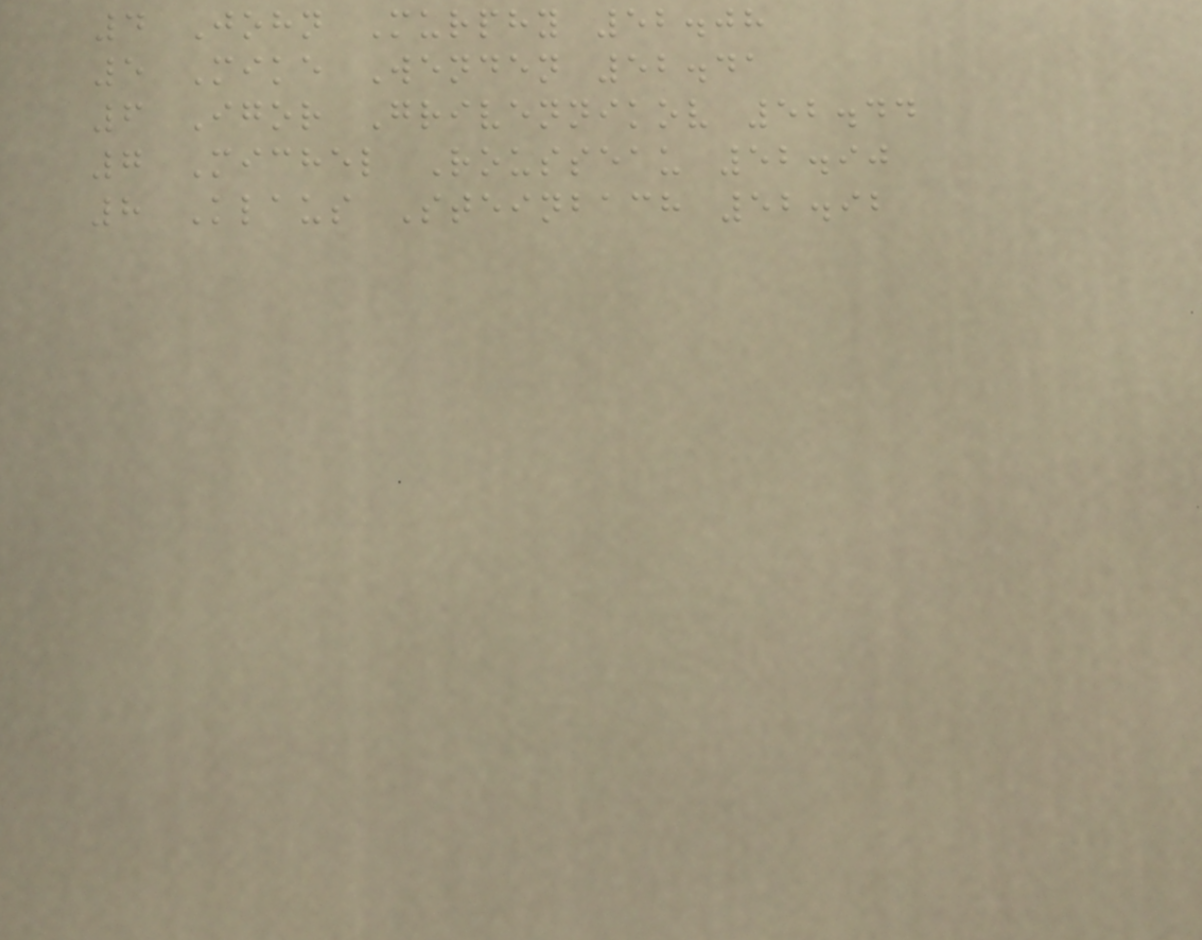4 John Murphy 52.08
5 Mike Wenden 52.41
6 Igor Grivennikov 52.44
7 Michel Rousseau 52.90
8 Klaus Steinbach 52.92
